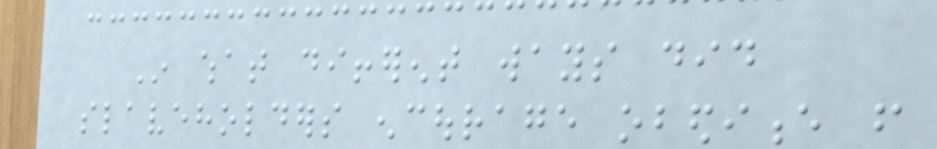In what different ways did
slaveholders encourage obedience from
